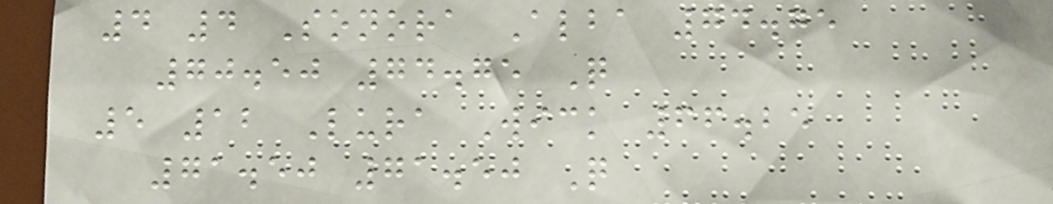4 4 Sonora Alba 74.75
70.50 74.75 Q
5 12 Lura Wick 66.25
71.50 71.50 Q
